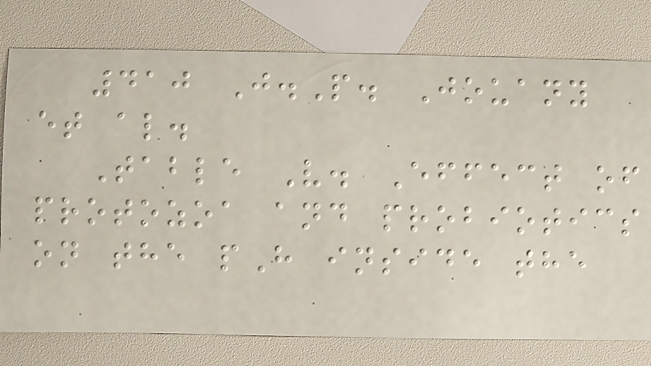410 J.P. Jouany
et al.
Table V. Effect of
protozoa and probiotics
on the pH inside the
